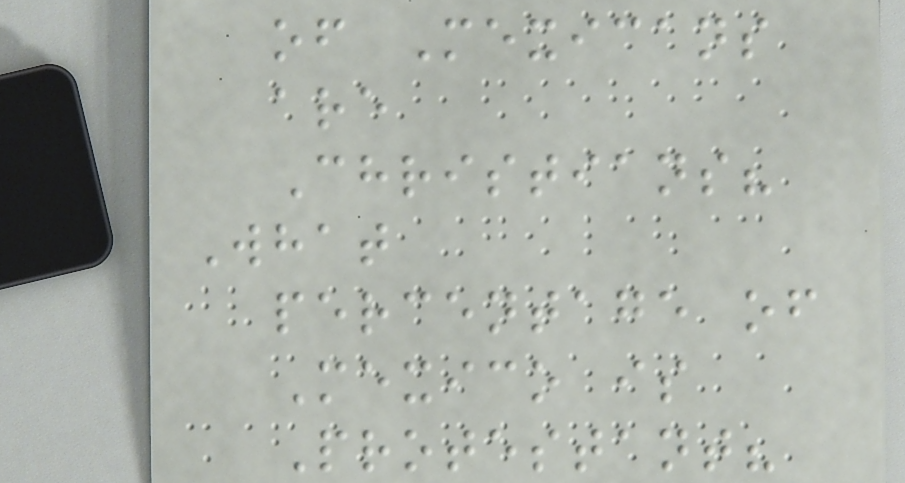of Mexicans
are
Christians?
What
percentage of
Mexico is
Protestant?
